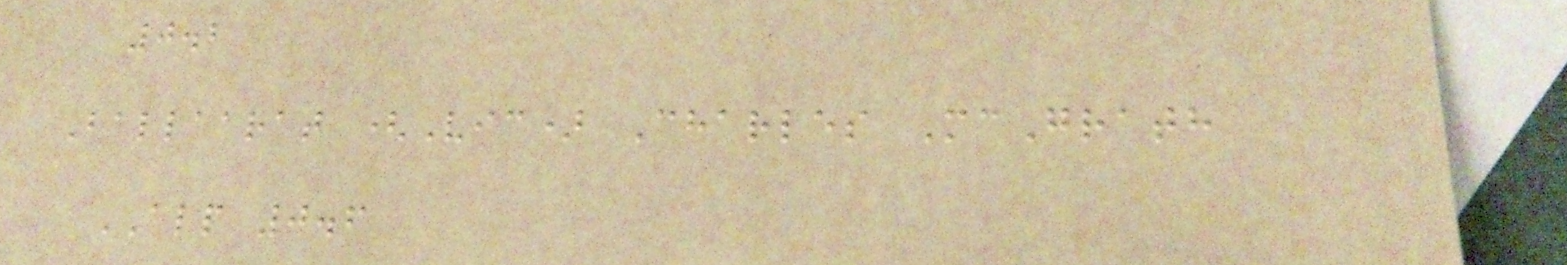0.2
Ballaarat (Vic) Charles McGrath
ALP 0.6
